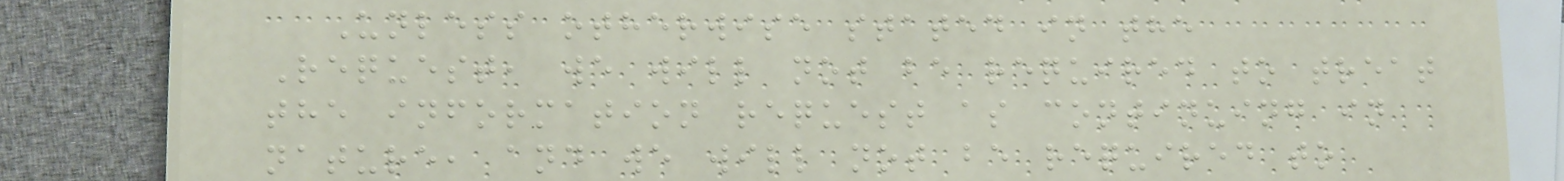Unless otherwise stated in the
Request, we will not be required to treat
the information request as continuing in
nature, and we will not be required to
